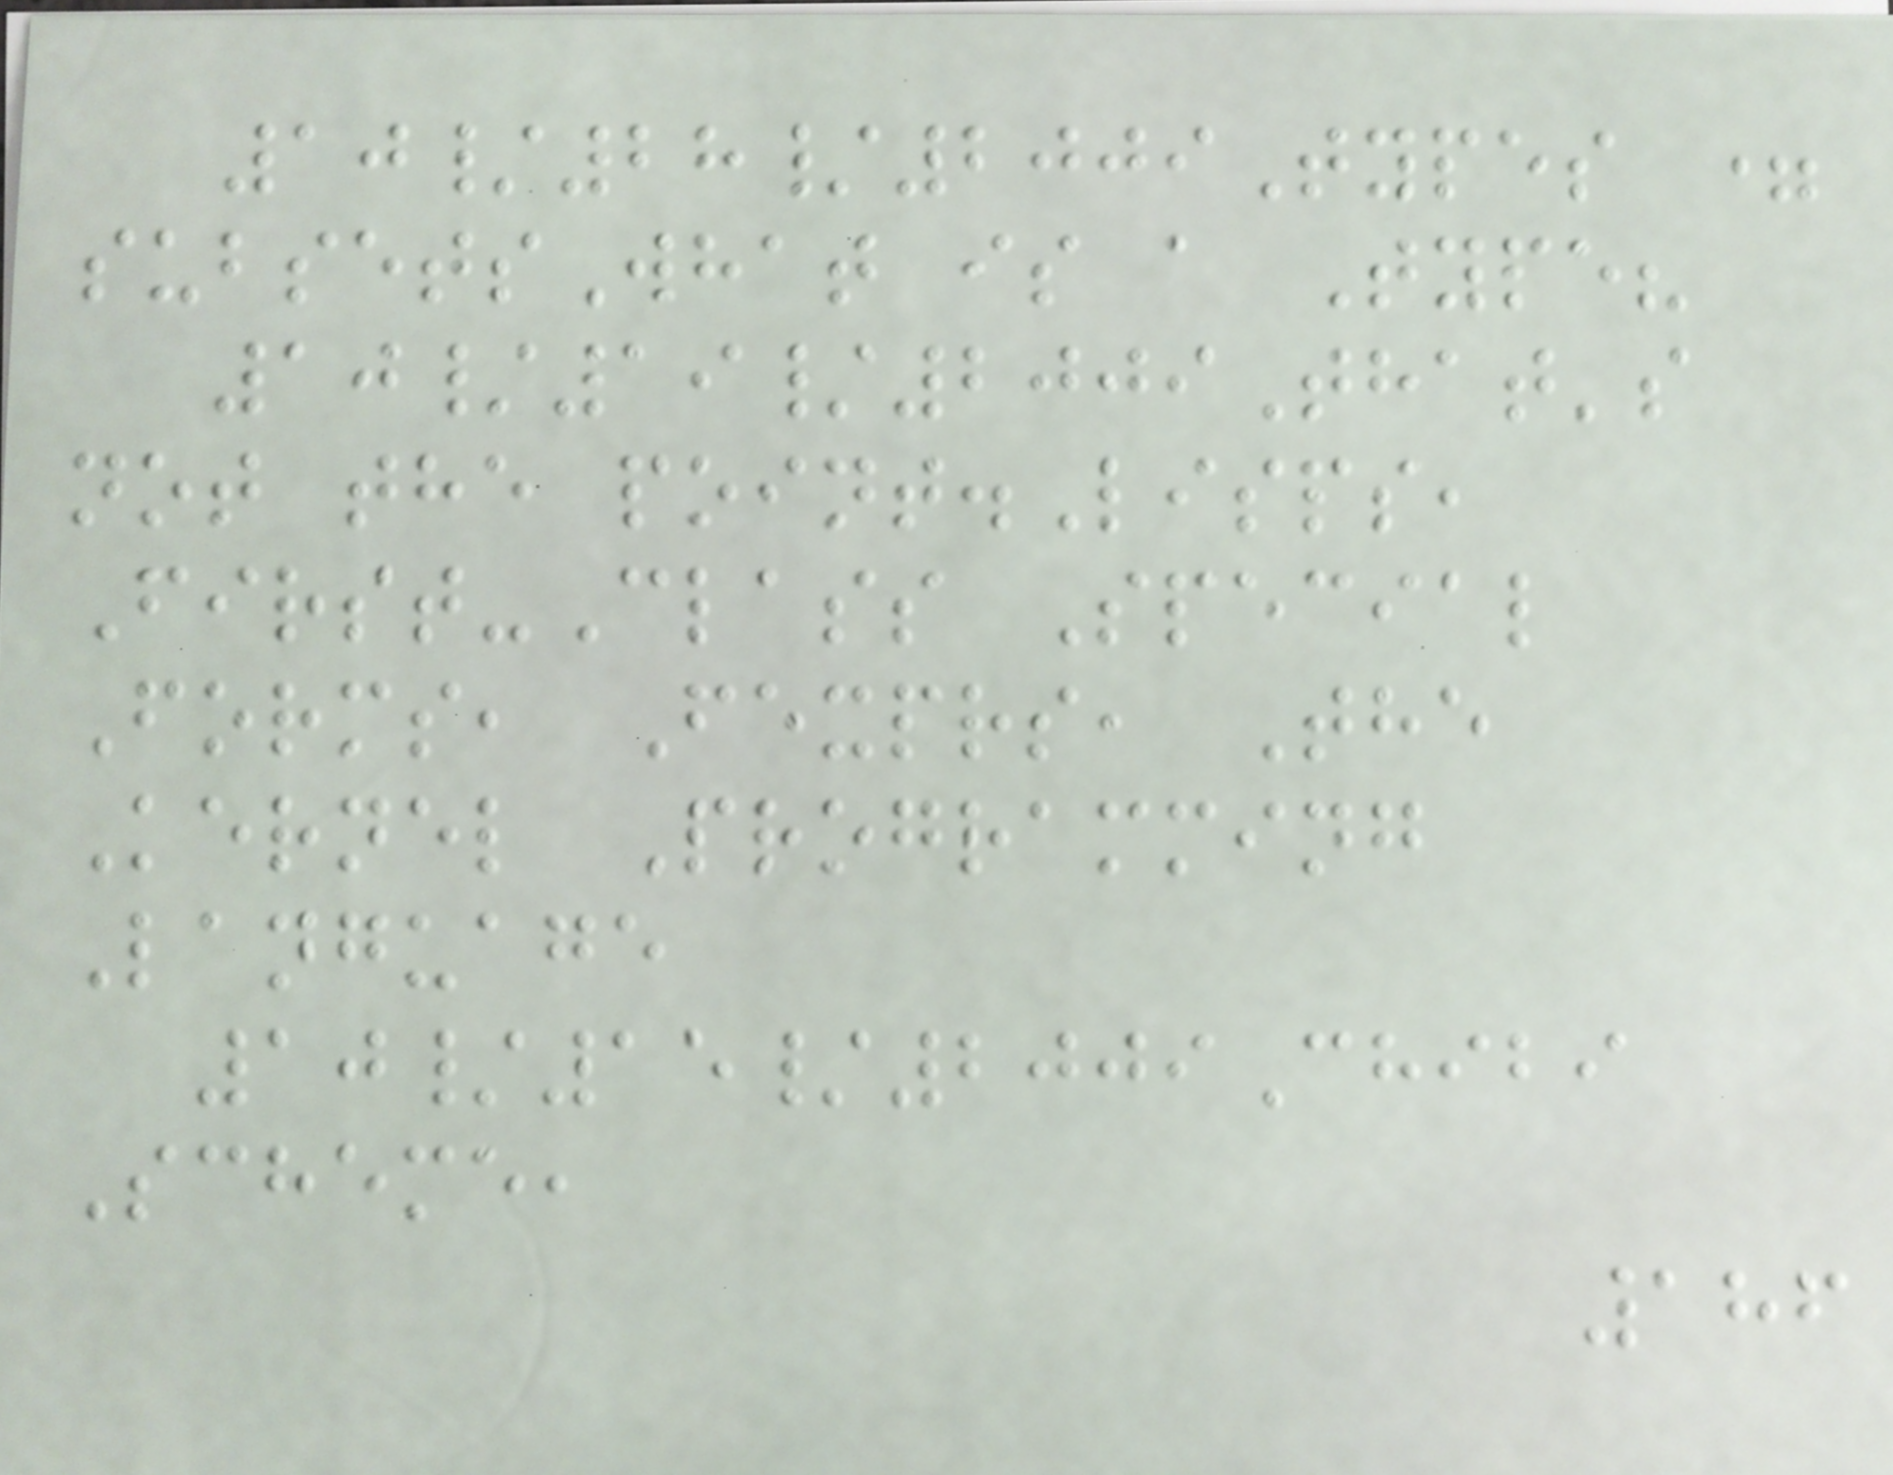10/28/2009Types =
subsetsWhat is a Type?
10/19/2009That's
not the point.Lisps,
First-Class Special
Forms, Fexprs, The
Kernel Programming
Language
10/15/2009Chibi
Scheme,
186
